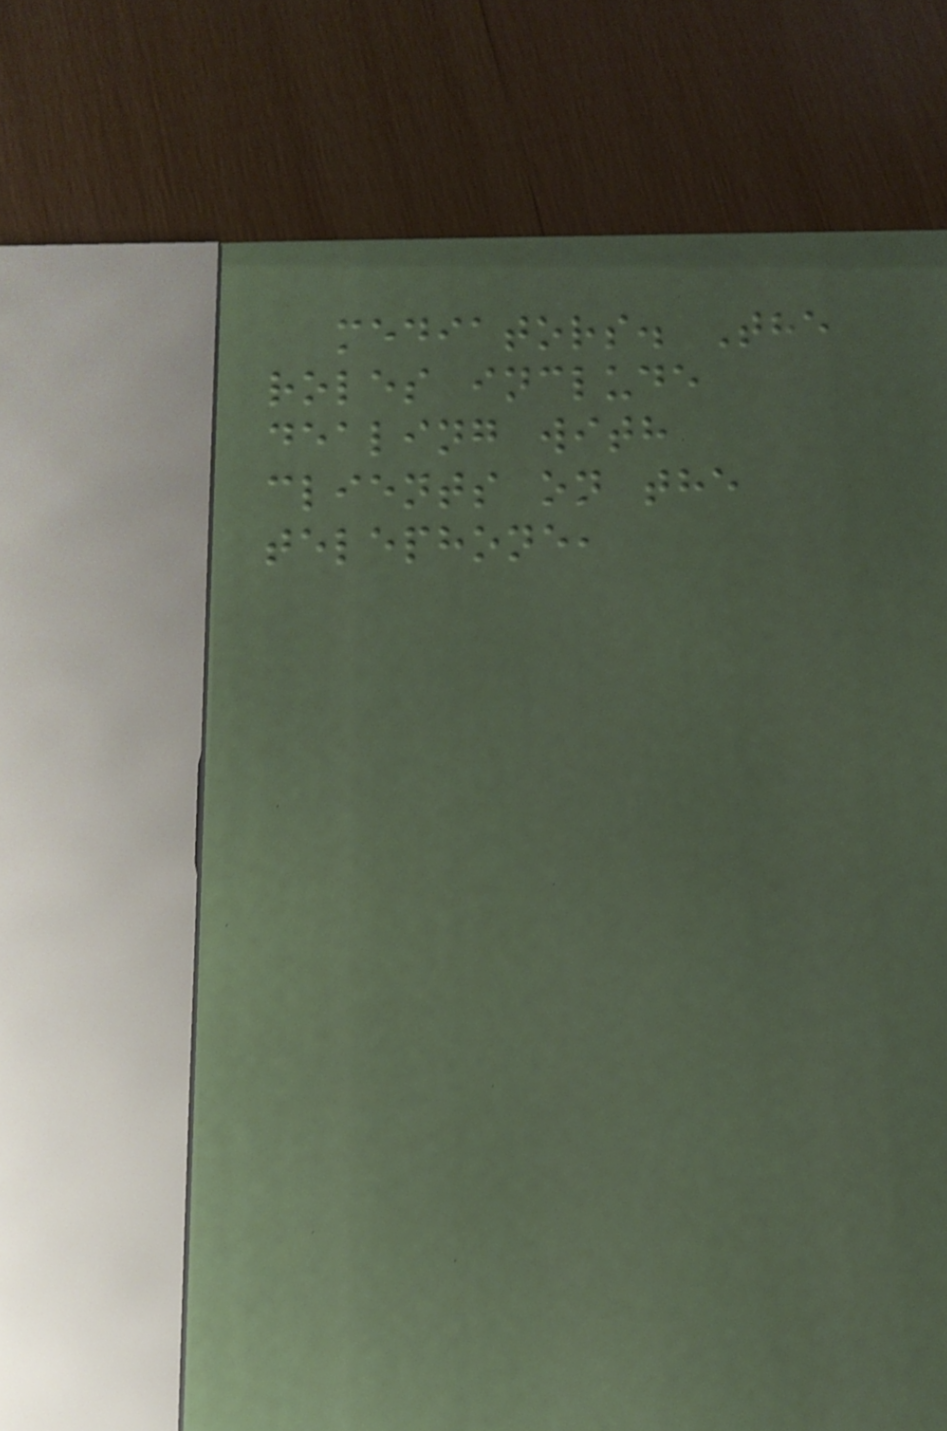mediators. The
roles include
dealing with
clients on the
telephone,
